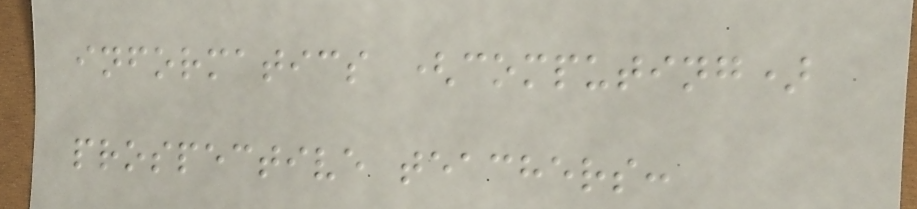informatics (computing)
prospective teachers:
